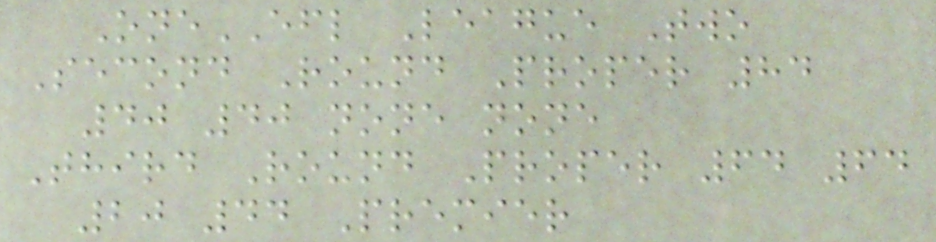OneEFL League Two
Second Round Proper 84
40 40 none none
Third Round Proper 64 64
20 44 Premier
